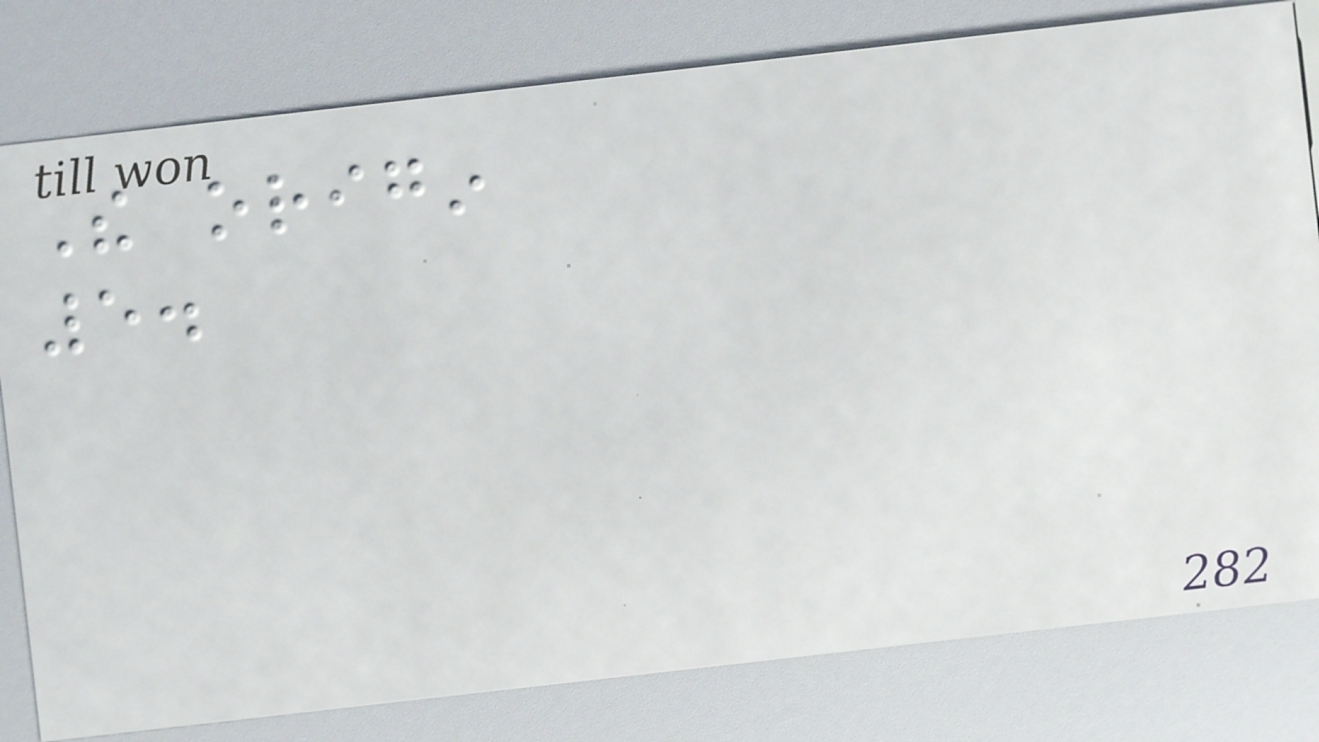The origin
5.
